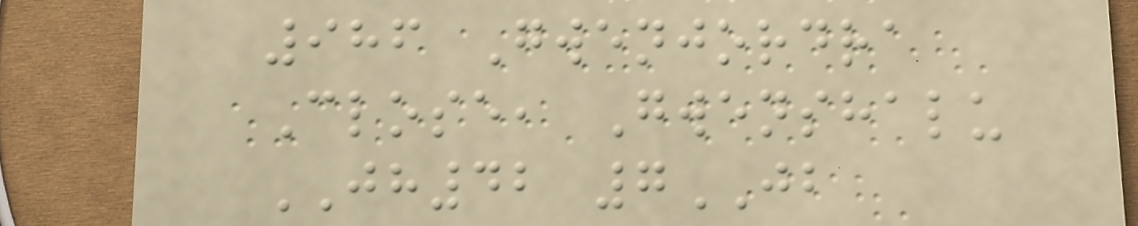986 Gwenjordra
Close, Gwenshalu
JH42 7JB
